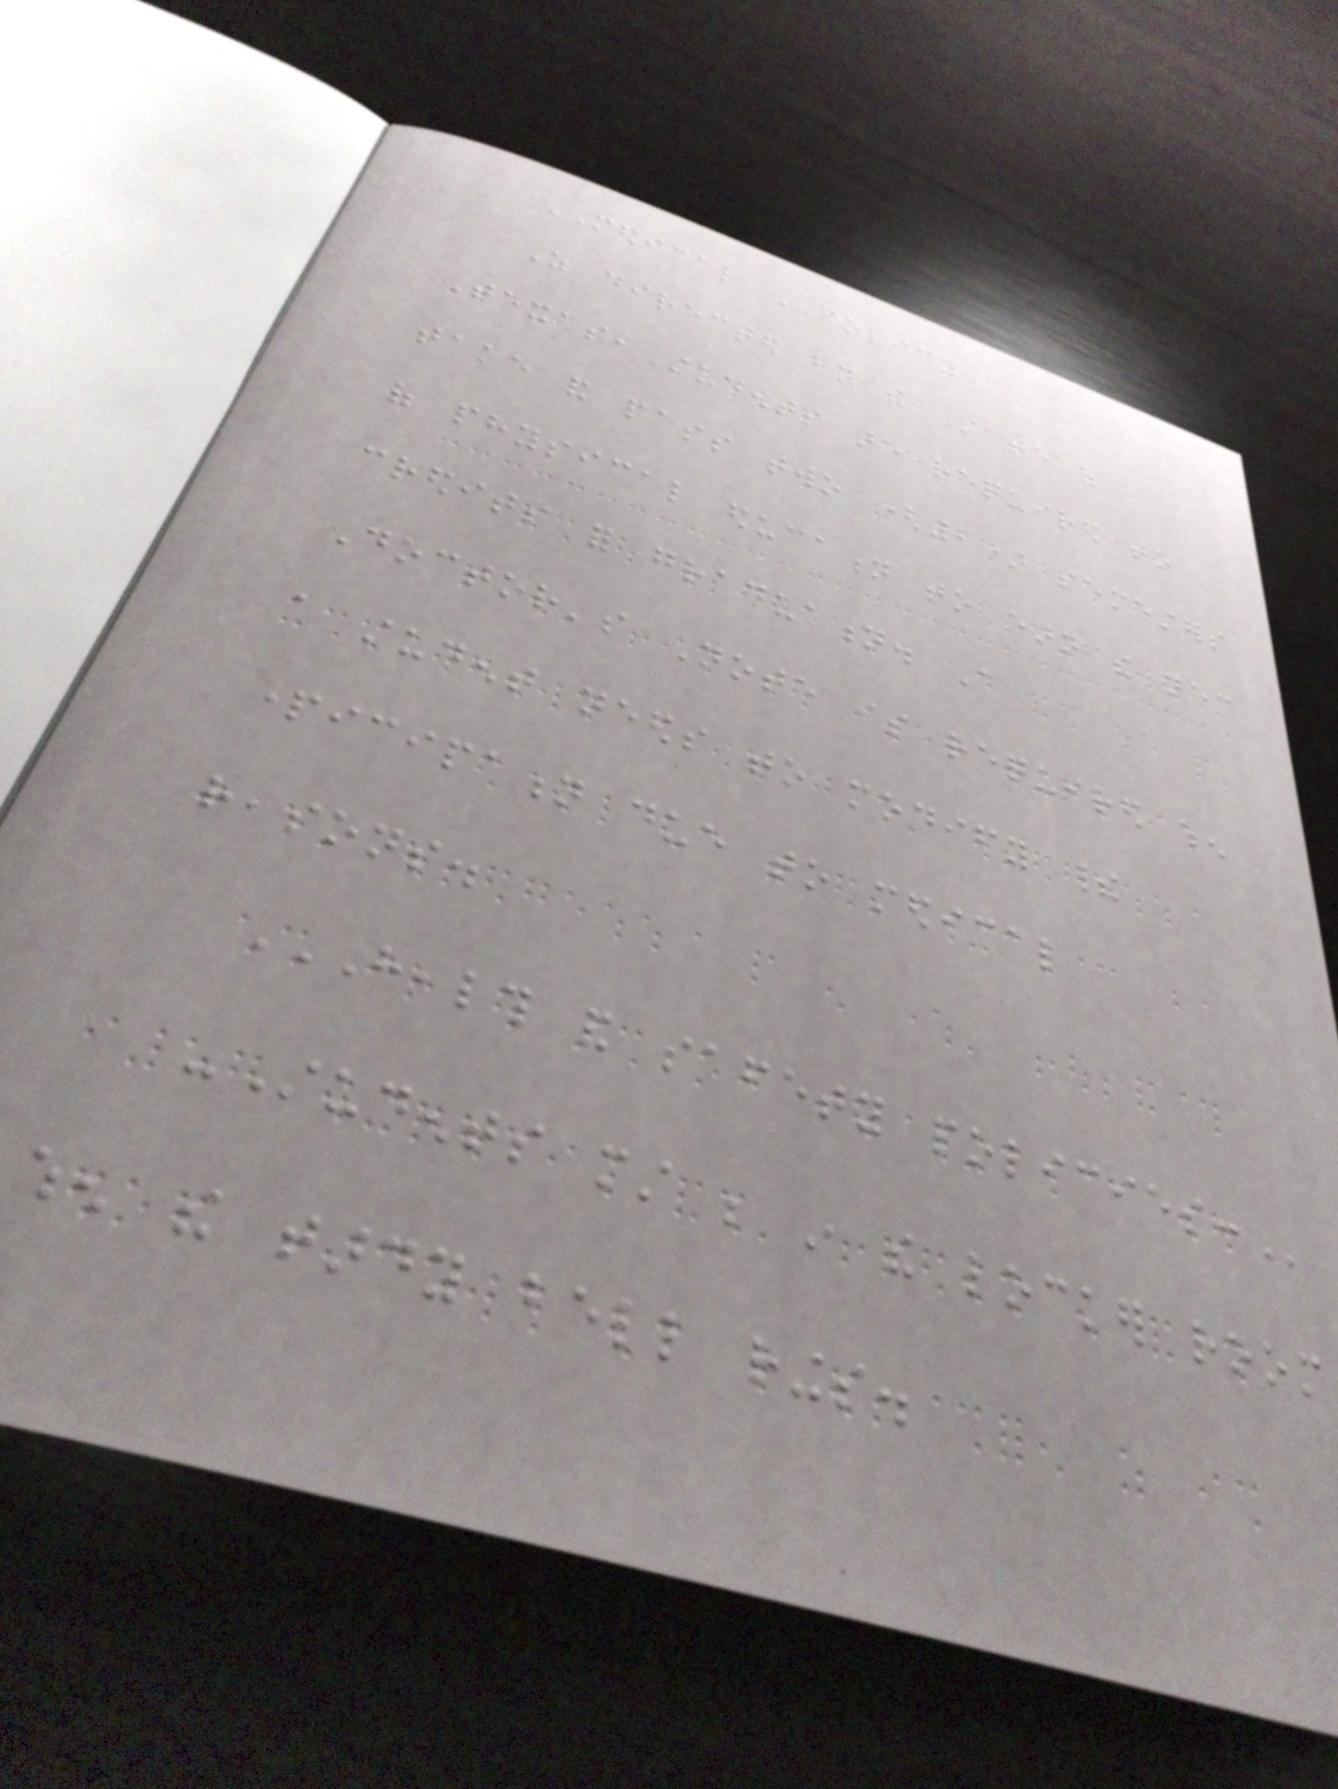MEDICAL POLICY
As directed by the State of
Texas, students are required to
take and pass two (2) semesters
of physical education to earn the necessary
credits for graduation. A
Doctor's Note is required when
a student needs to modify their
participation due to medical
reasons.
HEALTH AND SAFETY POLICIES:
-Students must be in the locker room
when the tardy bell rings.
